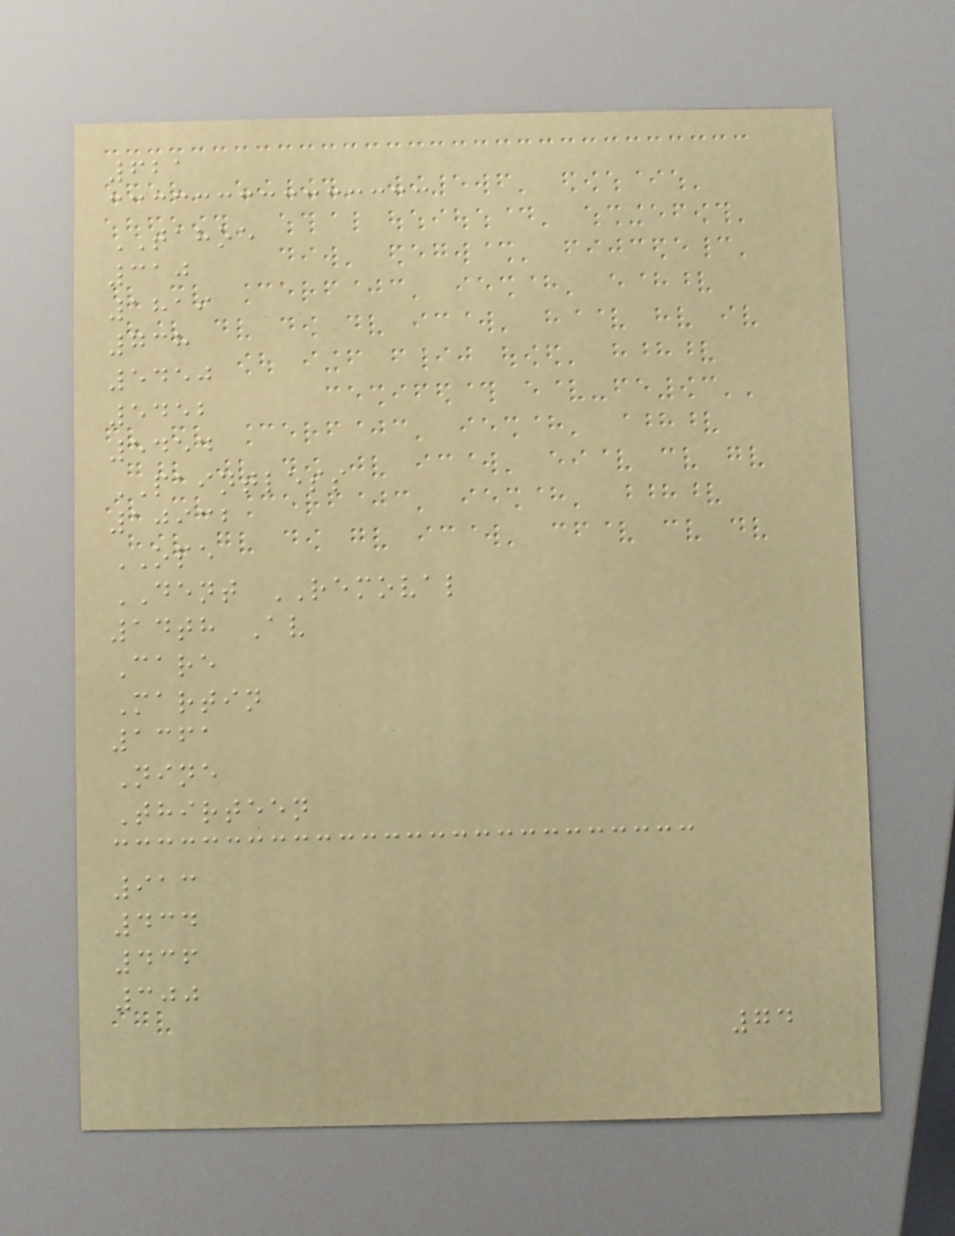621
TAHOE
310
1819
738
5450
5452
5454
PAINTLESS
10932
OPE
DENT REMOVAL
14th Av
Care
Martin
1361
Nine
Thirteen
913
434
436
300
74
